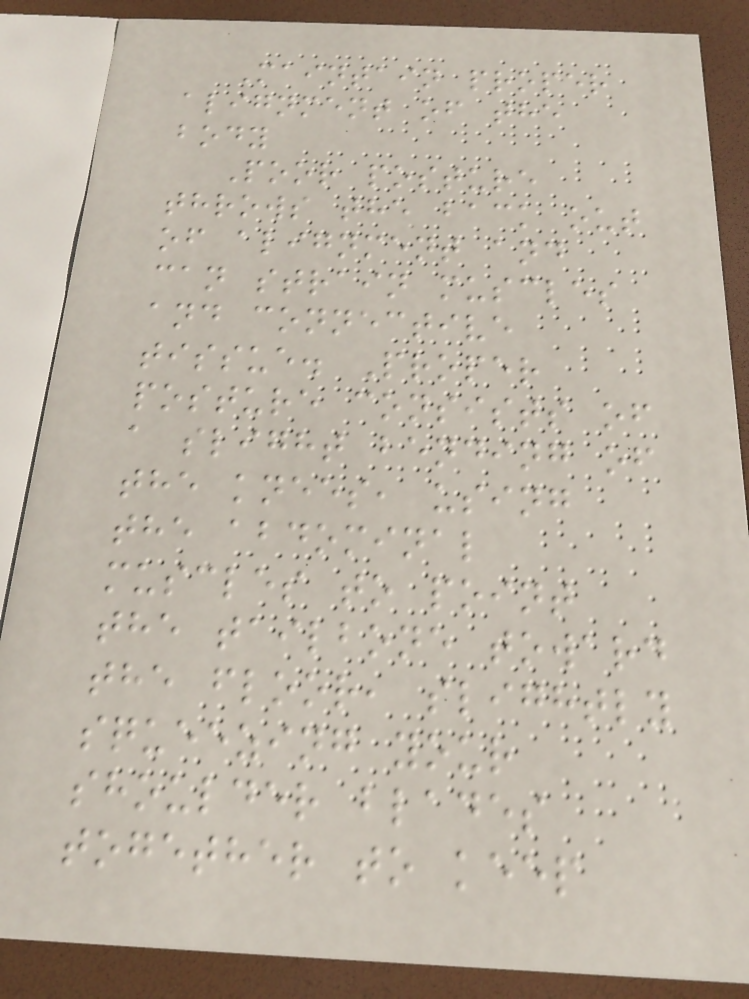Maintain proper
alignment of the
body
Poor posture
throws the back out
of alignment and
can strain muscles
and connective
tissue. Proper
posture consists of
a slight bending of
the knees, using
the abdominal
muscles to point
the tailbone toward
the floor, slightly
squeezing your
shoulder blades
together to keep
